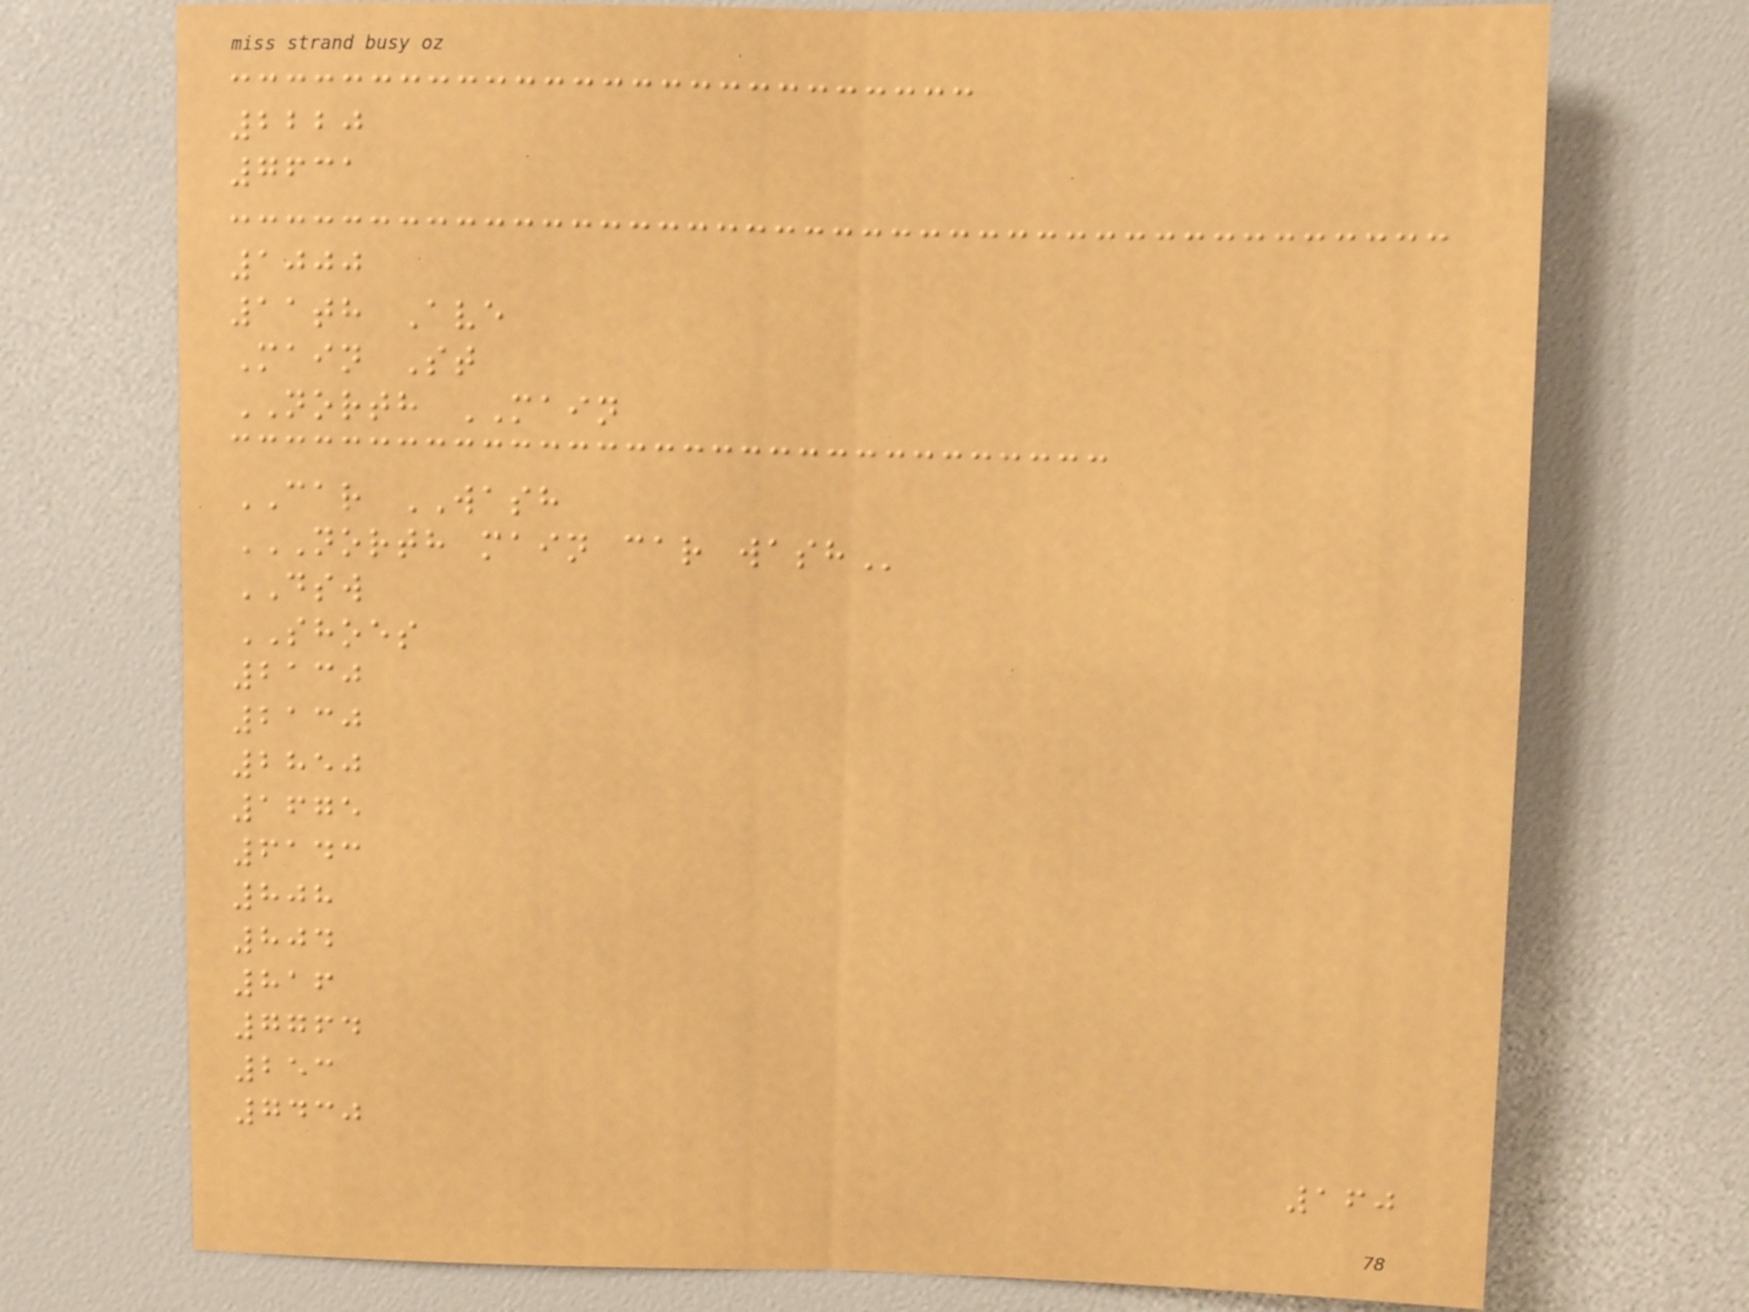2220
7631
1000
11th Ave
Main St
NORTH MAIN
CAR WASH
NORTH MAIN CAR WASH
DSW
SHOES
2130
2130
2850
1675
6143
808
804
816
7764
253
7430
160
